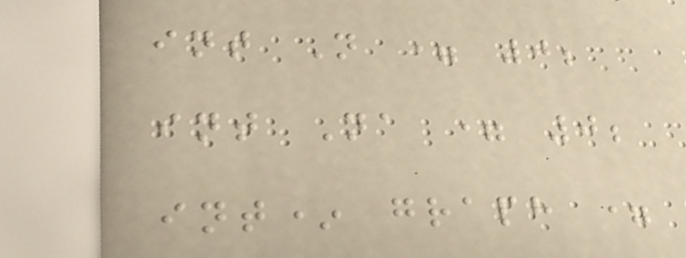int N = 0;
int Na = 0;
int* graph =
